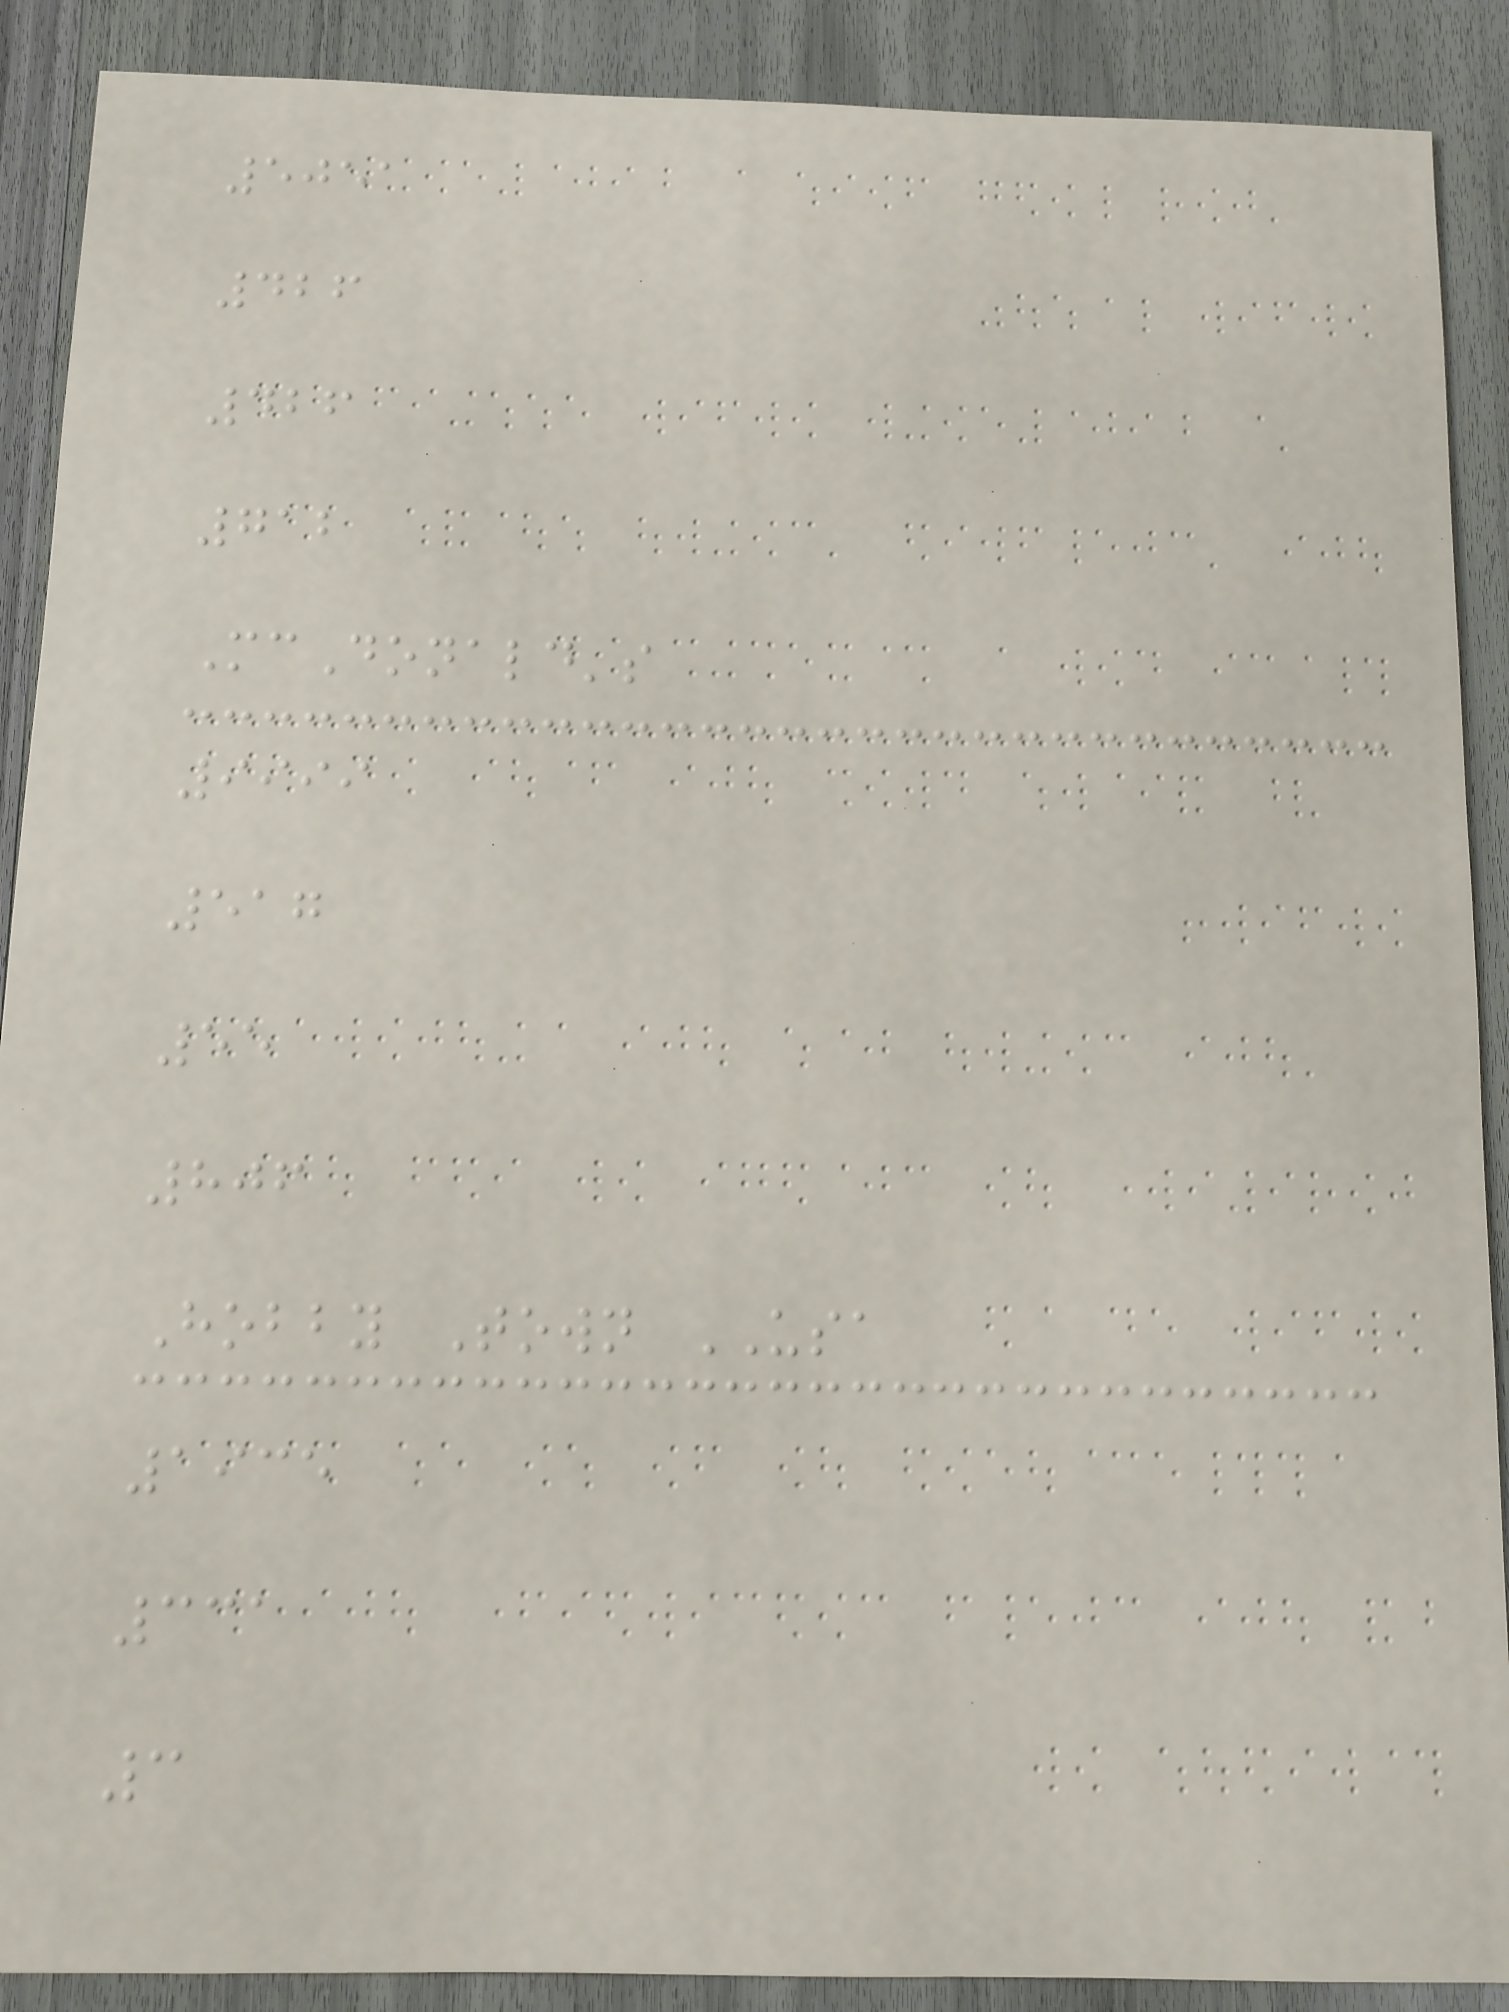5051
426
426
712
McDonald's
9999
517
55
806
Hobby Town USA
1935
331
3
